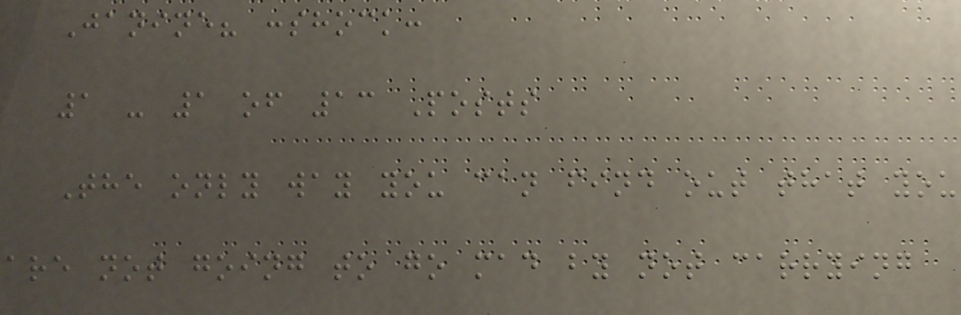Janine? :shock:
1 - 1 of 13 Posts
The only way you can find out that you
are not going to go mad by not carrying
